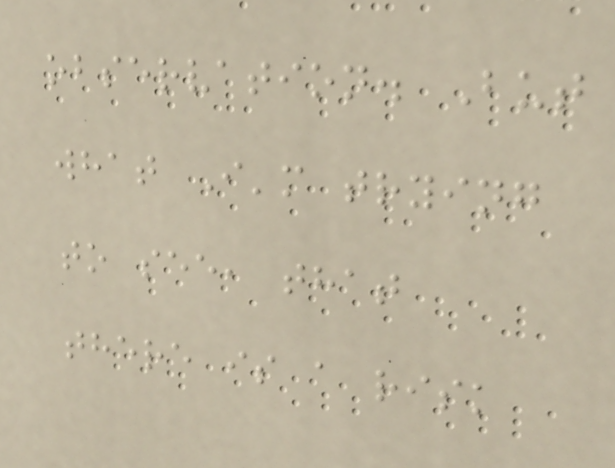observation. But
what I'm trying
to see, that
there is a risk
